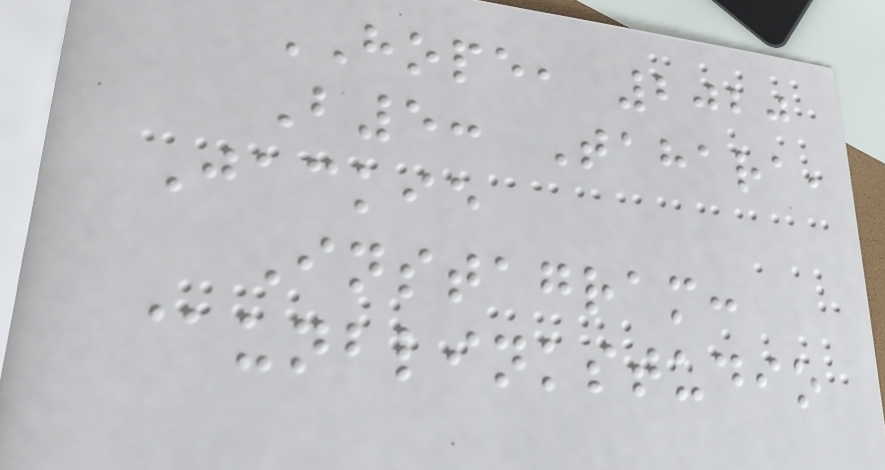HOPE, 2020
B5: Tahara,
Jackie
Instagram:
@unblinkstudio
